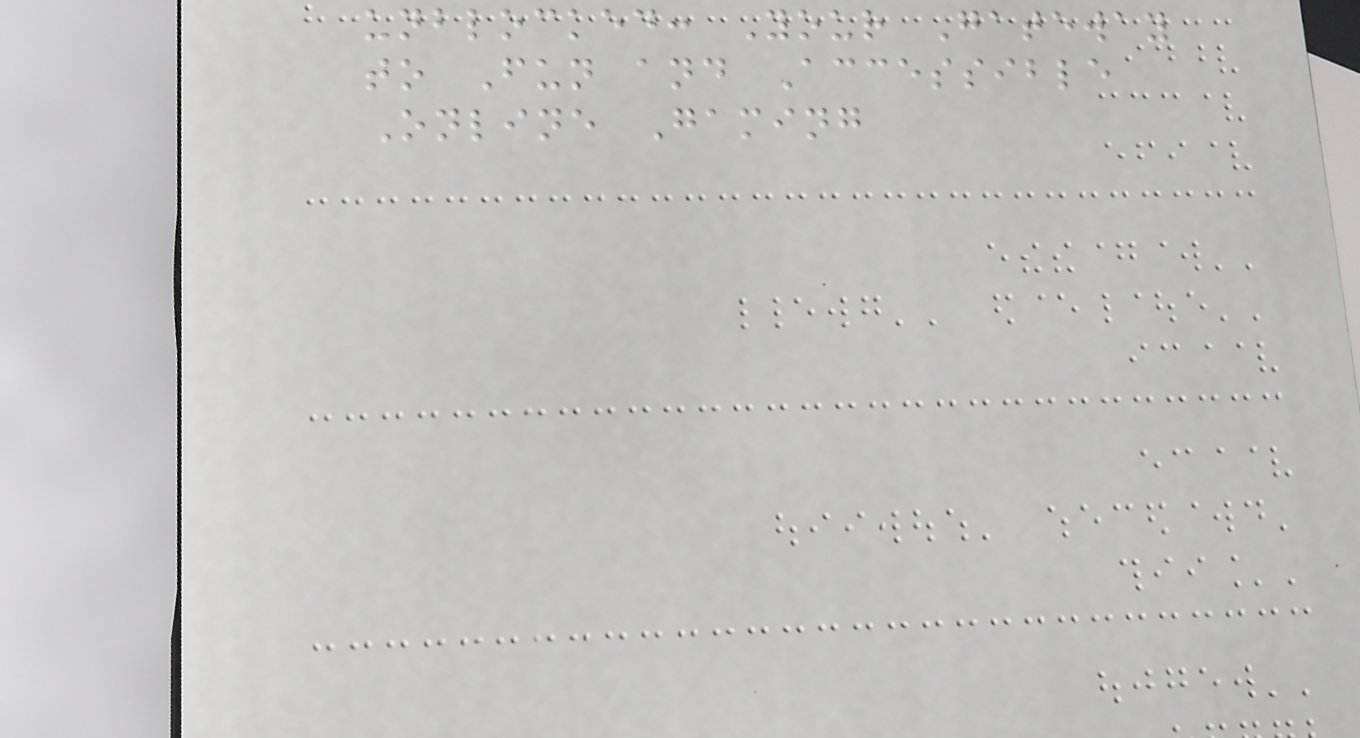unblocked: Your Gateway
to Fun and Accessible
Online Gaming
